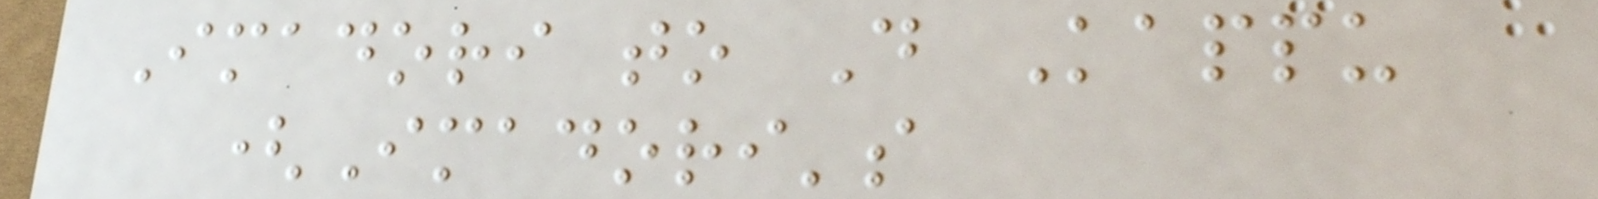Imadori to D Kappu
(Imadori's
